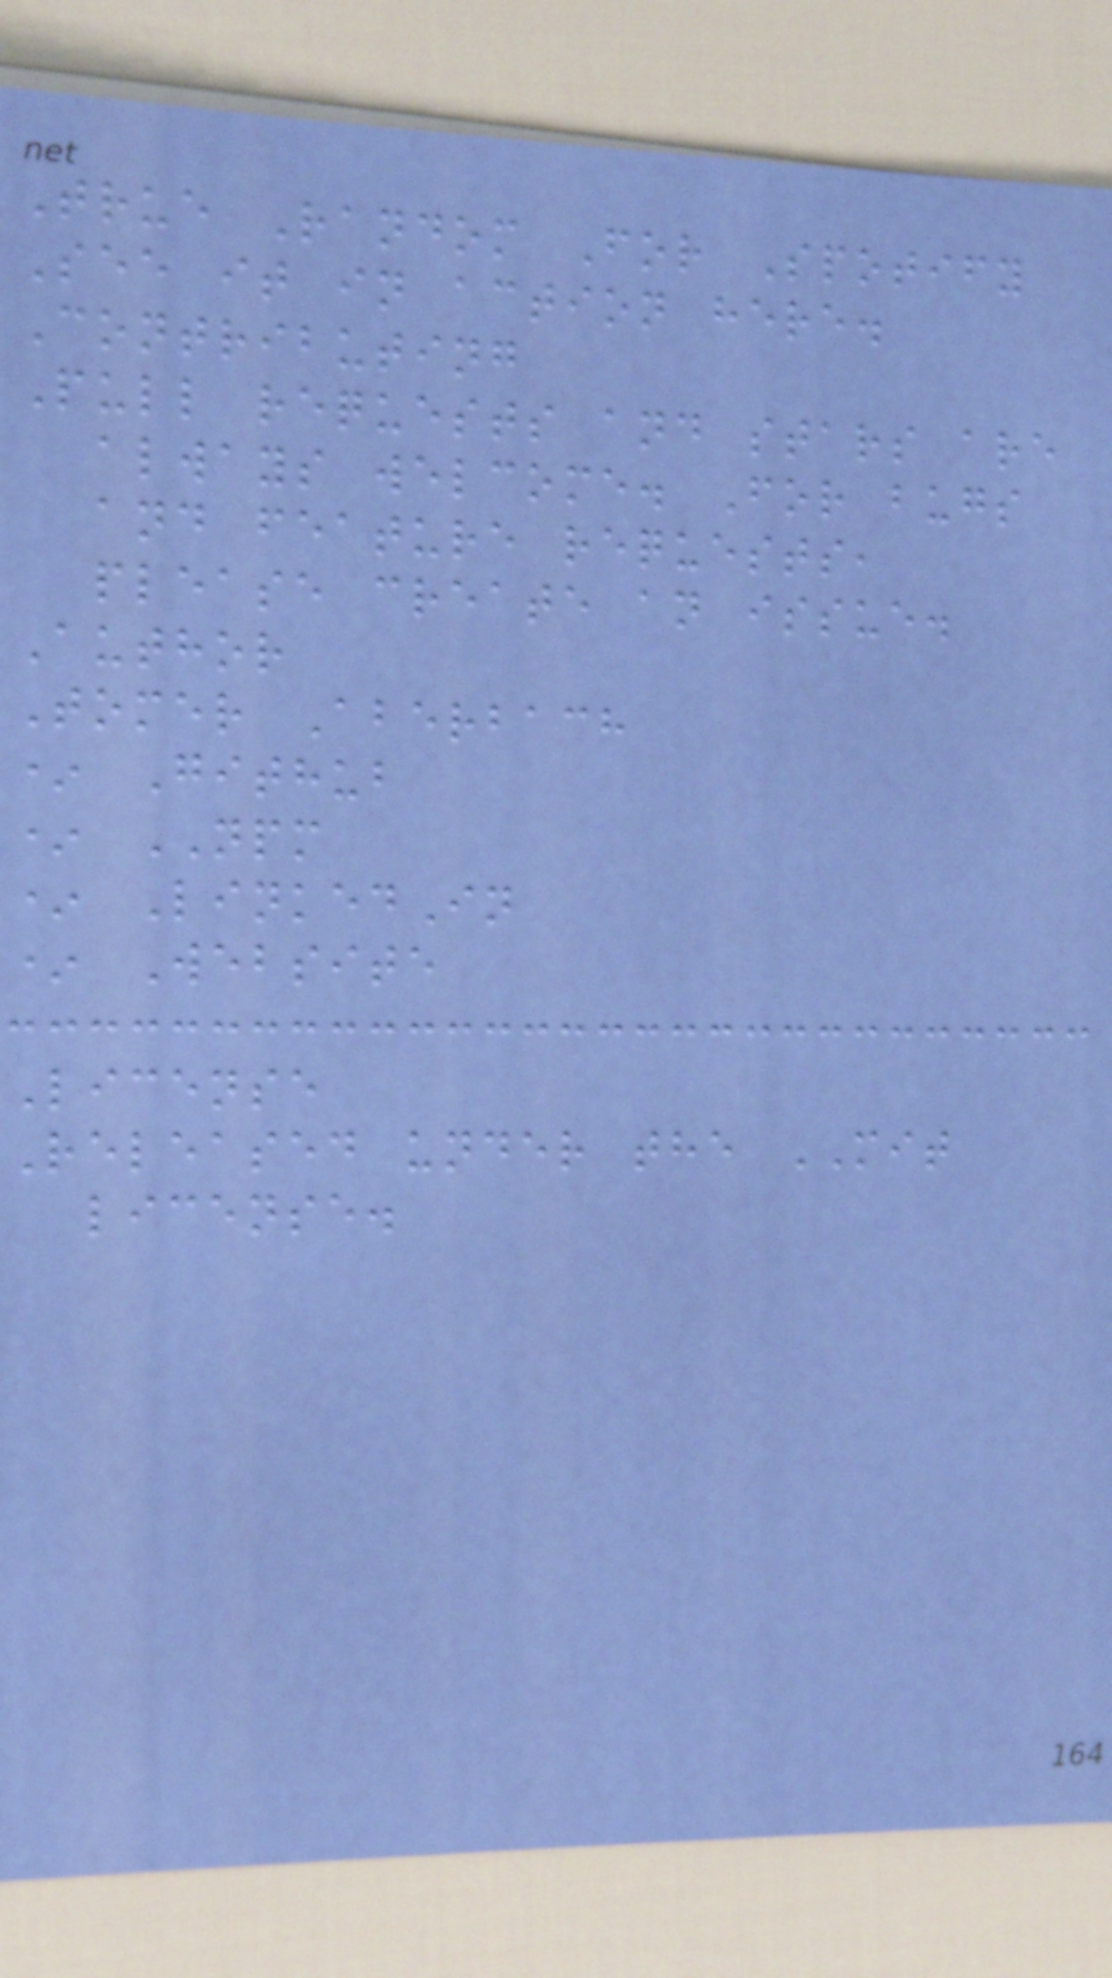True Random For Spotify
See it in action here.
Contributing
Pull requests and stars are
always welcome. For bugs
and feature requests,
please create an issue.
Author
Tomer Aberbach
* Github
* NPM
* LinkedIn
* Website
License
Released under the MIT
license.
